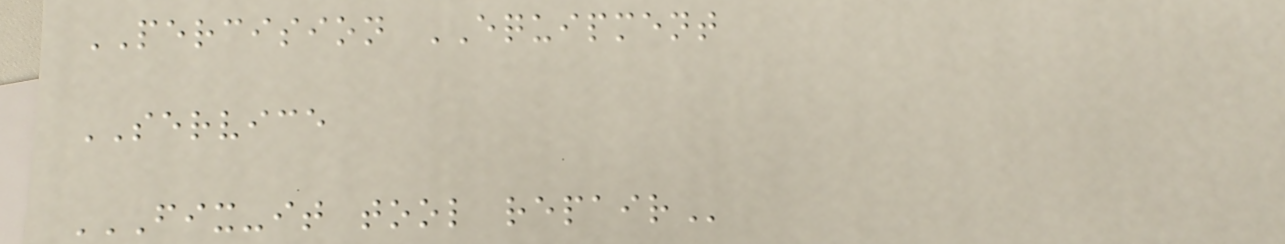PERCISION EQUIPMENT
SERVICE
FIX-IT TOOL REPAIR
